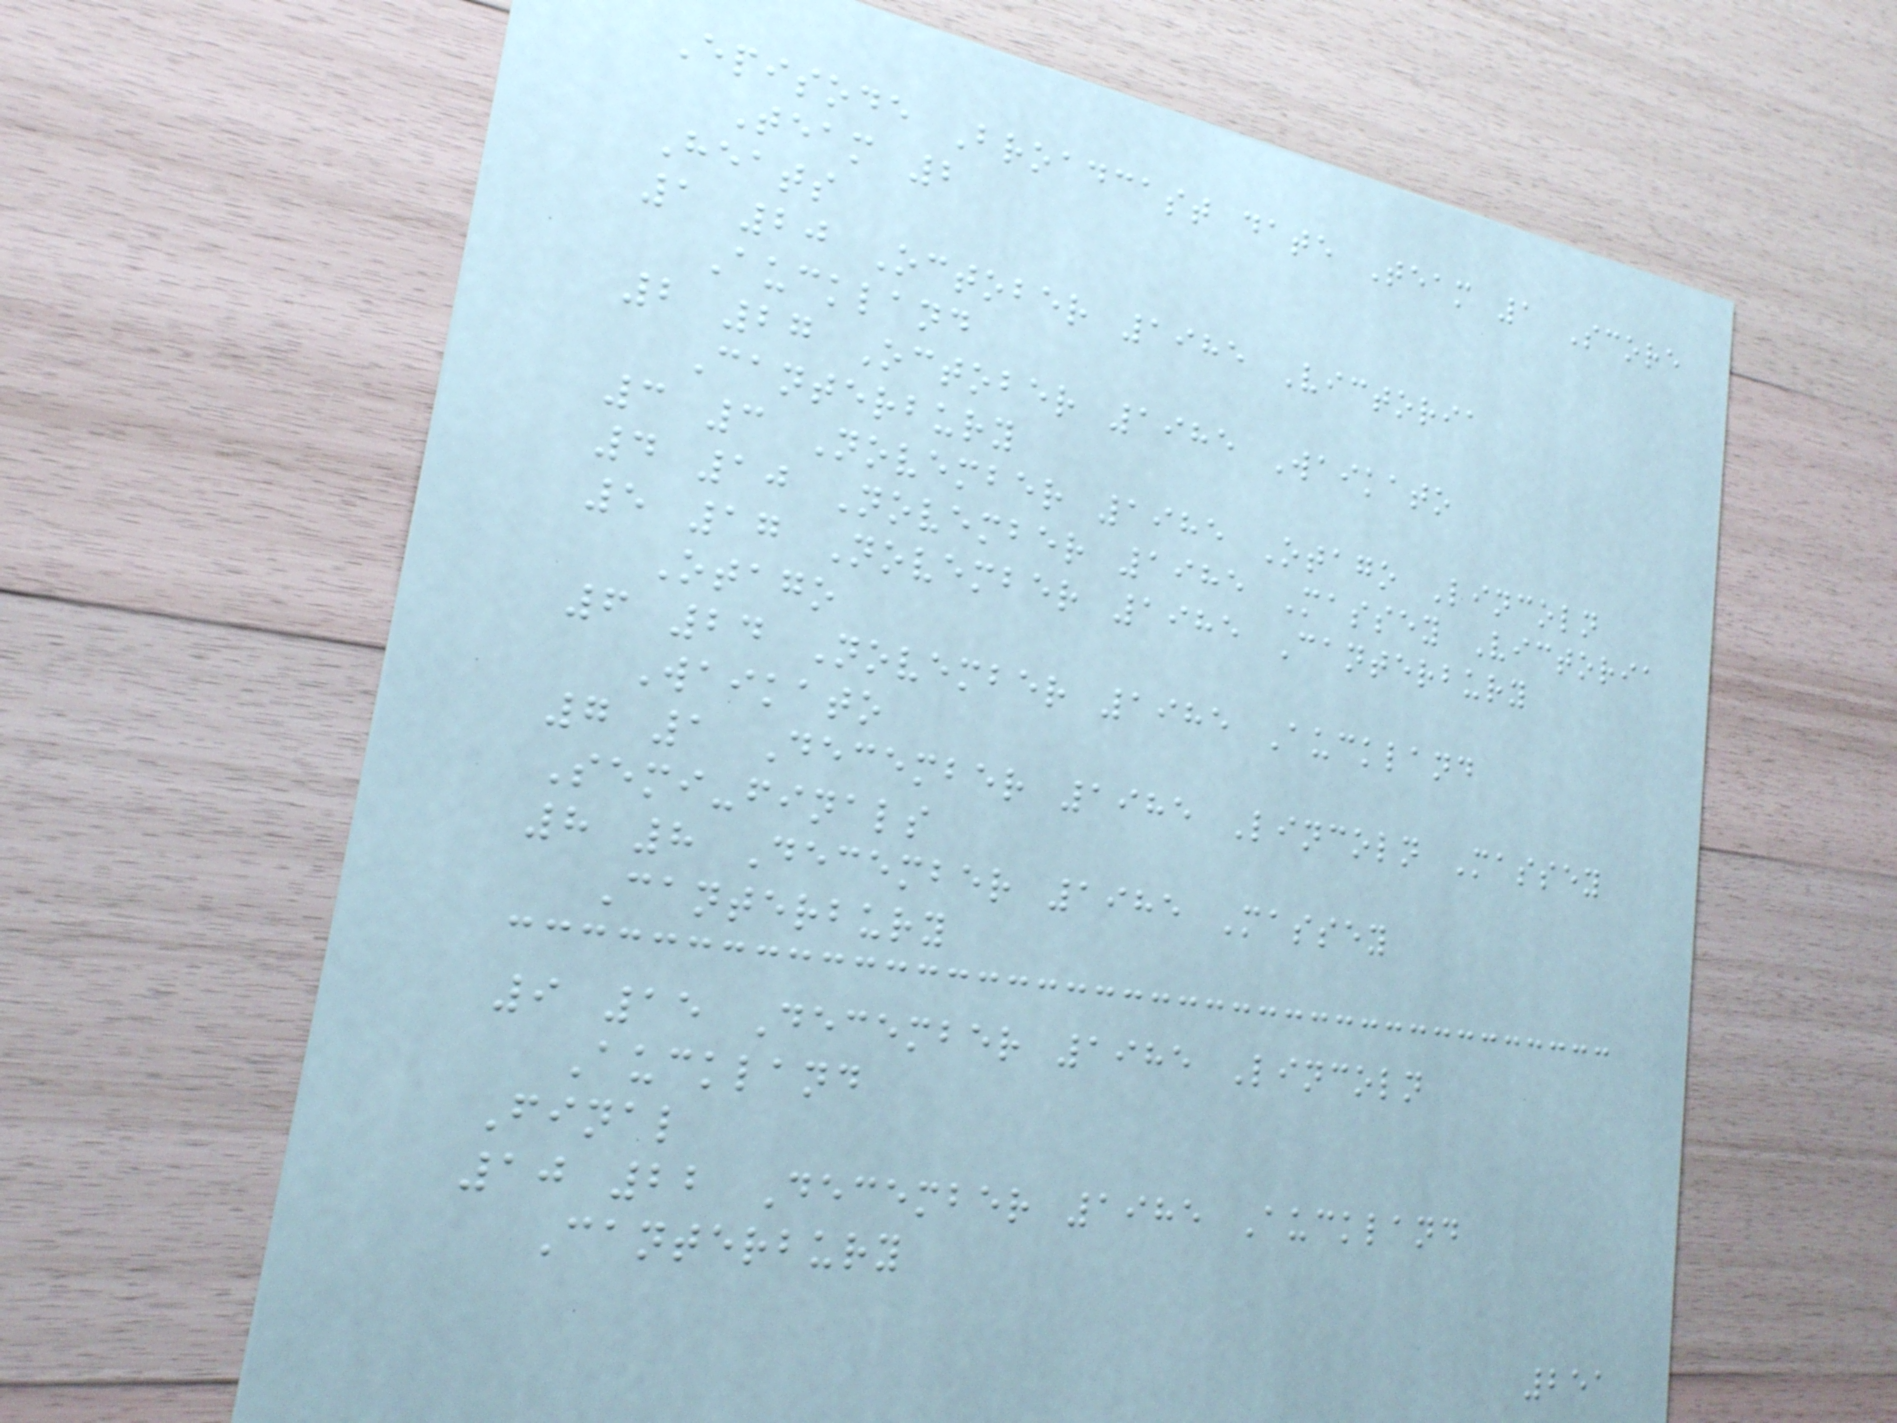Episode Broadcast date Team 1 Score
Team 2
Heats
1 20 October 1985 Victoria
Auckland
2 27 October 1985 Waikato
Canterbury
3 3 November 1985 Otago Lincoln
4 10 November 1985 Massey Victoria
5 17 November 1985 Canterbury
Otago
6 24 November 1985 Auckland
Waikato
7 1 December 1985 Lincoln Massey
Semi-finals
8 8 December 1985 Massey
Canterbury
9 15 December 1985 Lincoln
Auckland
Final
10 22 December 1985 Auckland
Canterbury
251
